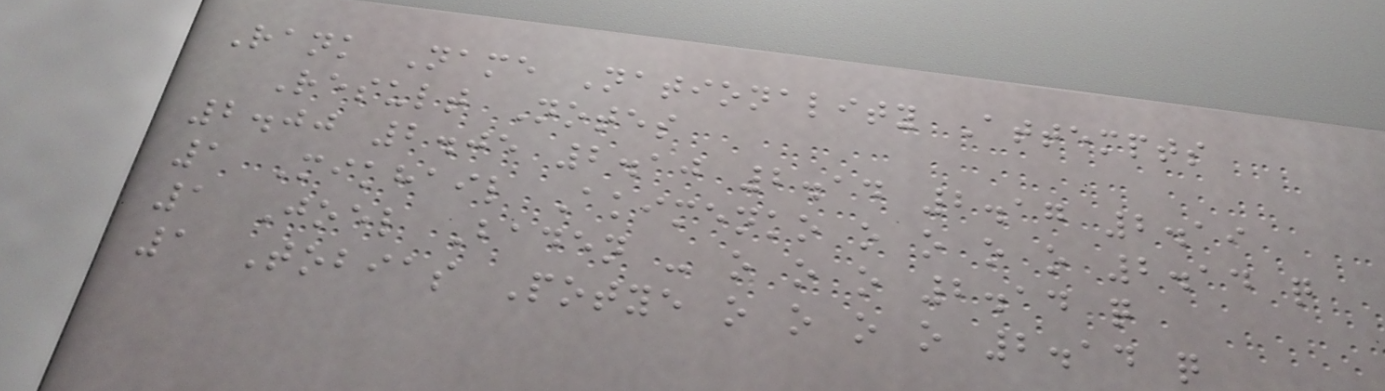Rank Name Nationality Attempts
Result Notes
2.00 2.05 2.10 2.14 2.17 2.19
1 Mikhail Akimenko o o o o 2.14 q
1 Joel Baden - o o o 2.14 q
1 Tobias Potye o o o o 2.14 q
